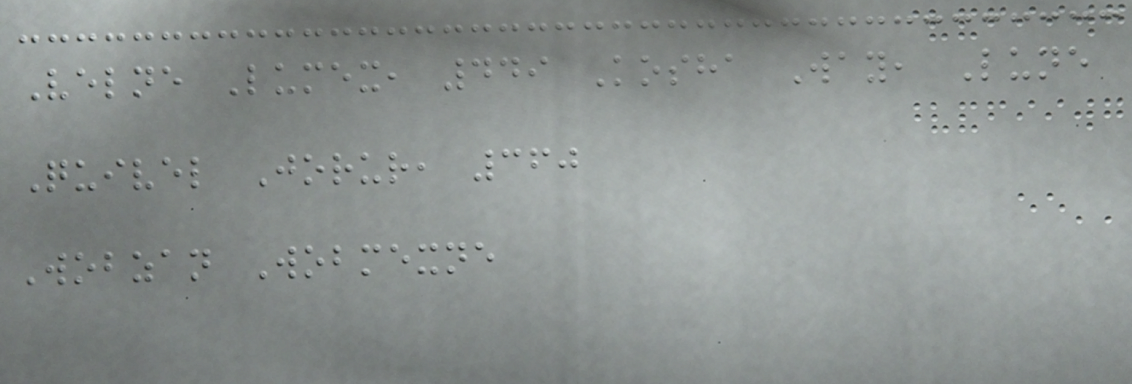Velne Lumex, 449 Kosha Way, Lune
Quivel Jorur, 360
Wobzan Wobmexne
